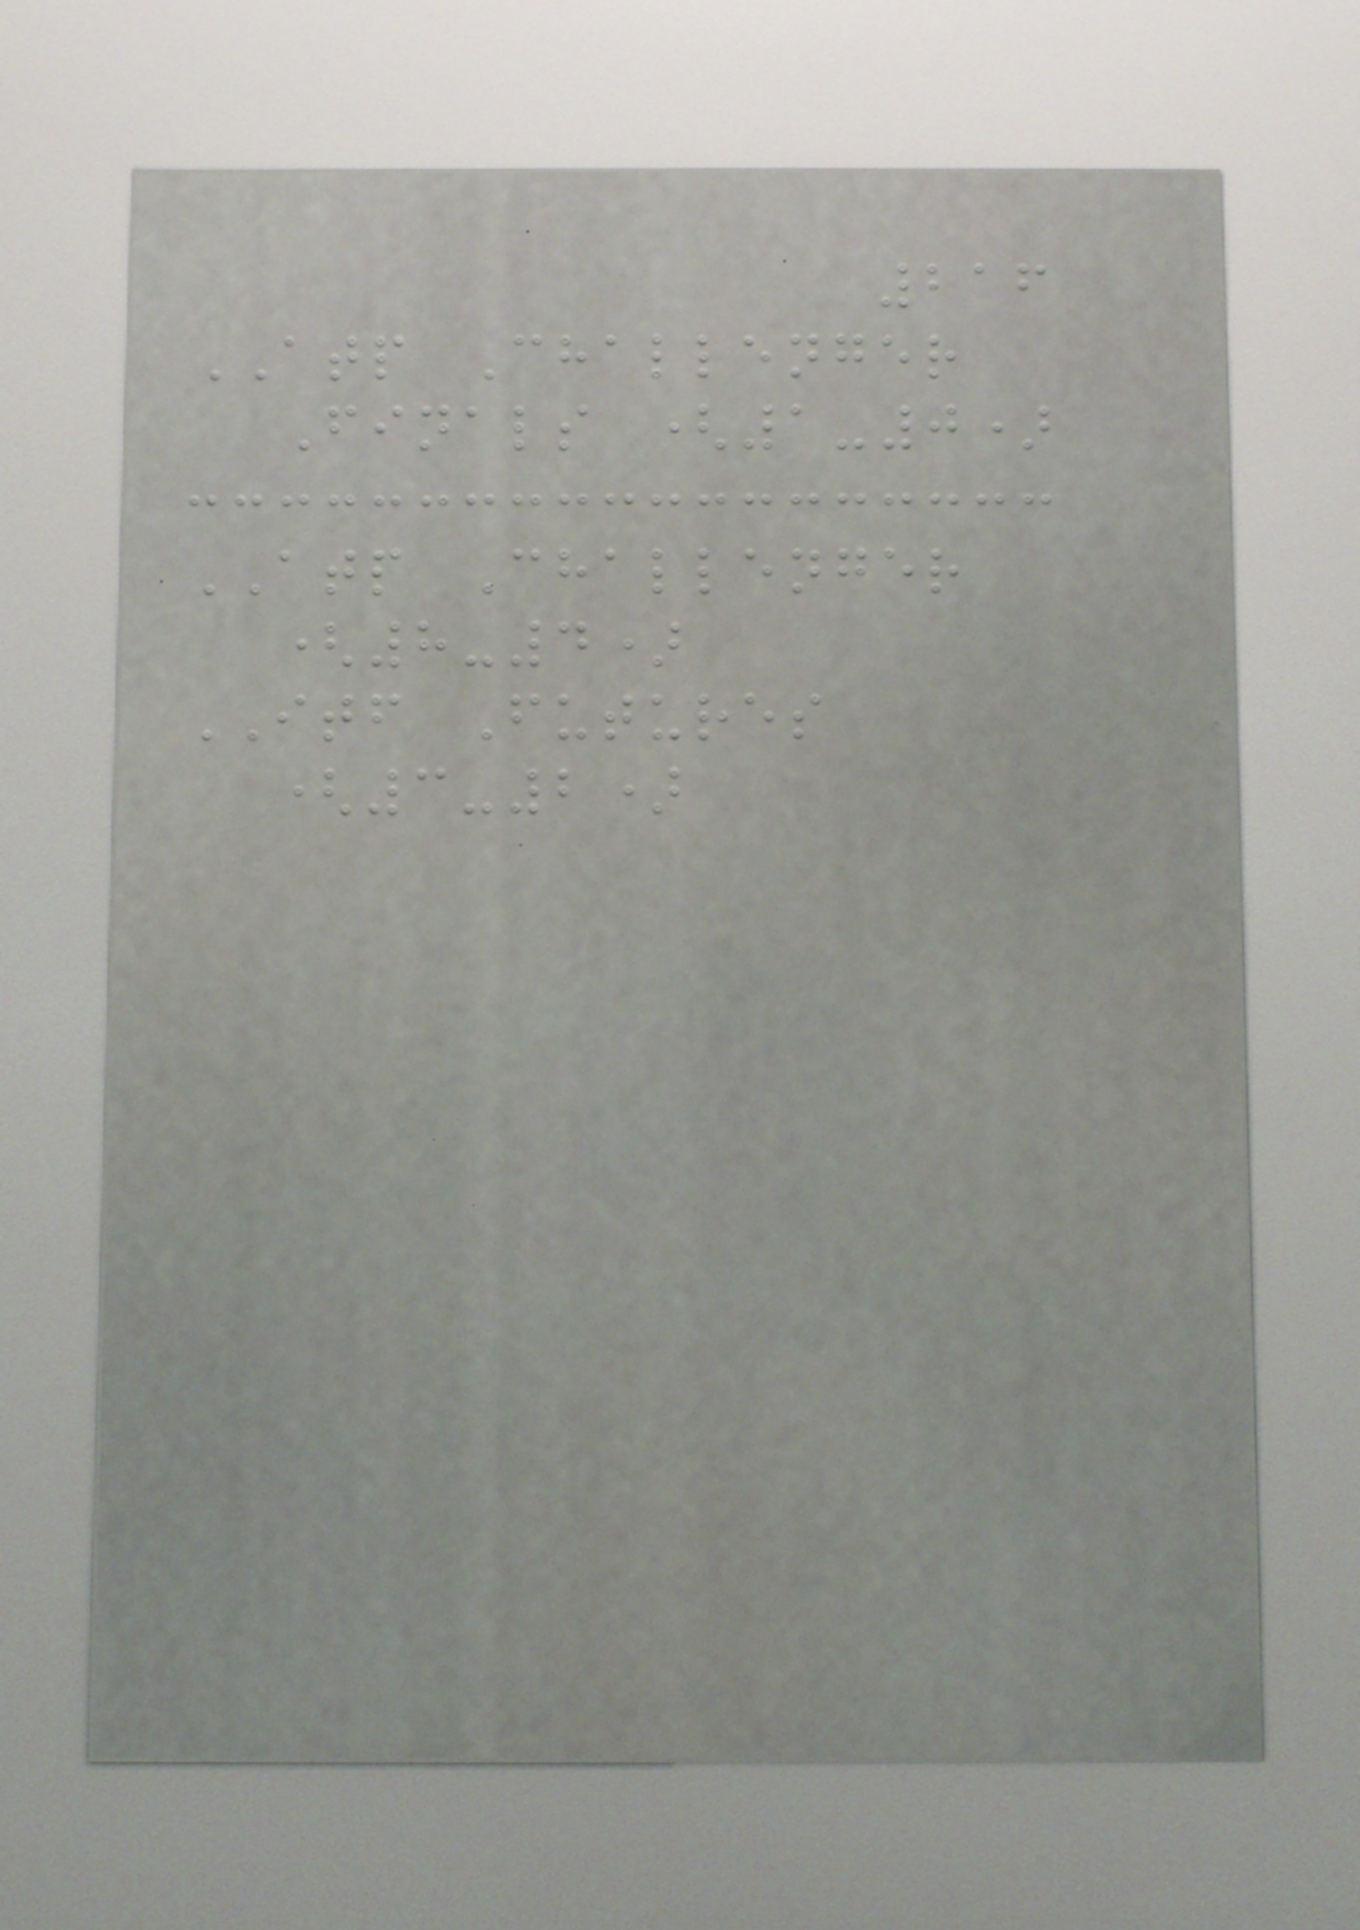216
ATP Challenger
Finals (1-0)
ATP Challenger
(8-4)
ITF Futures
(3-2)
